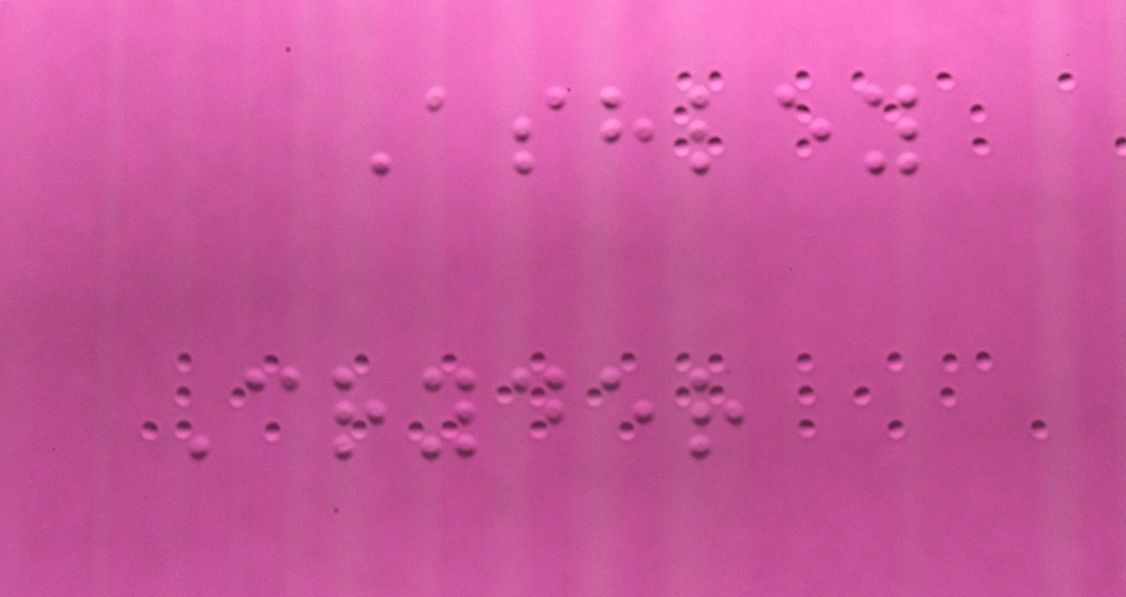Ashley
Cryder
